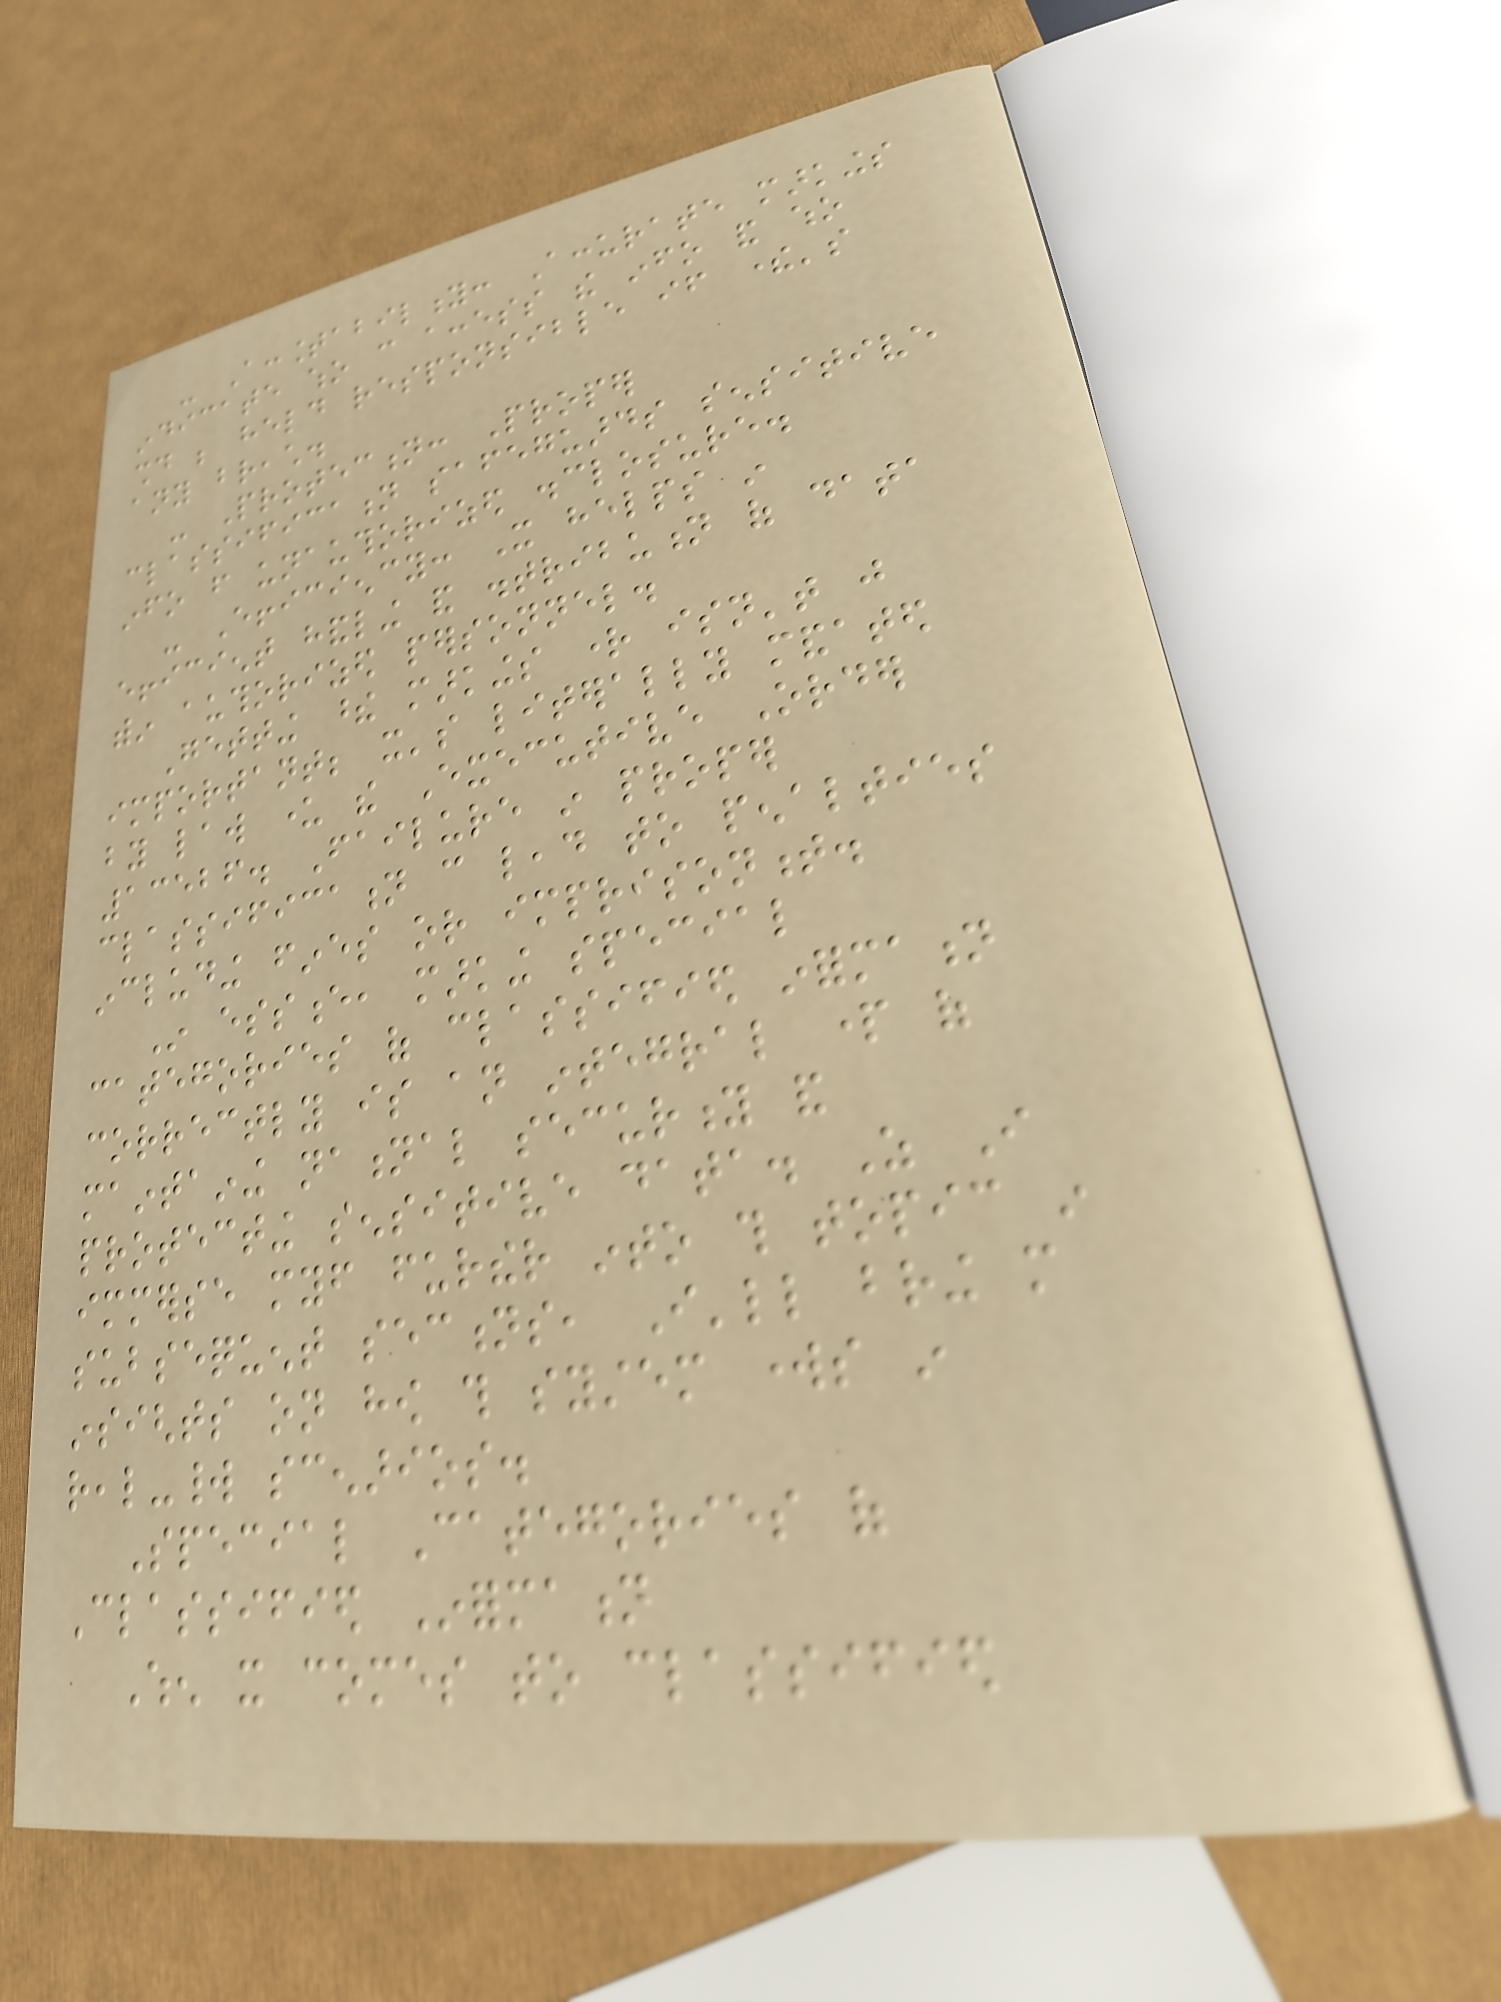- Accountability: Accurate markings
indicate who can access the info and who
should be held responsible if there's
any breach.
- Protection: Proper
classification safeguards sensitive
info from unauthorized disclosure.
- Efficiency: It helps in
efficient handling and distribution of data
within authorized personnel.
Getting these markings right isn't just
important; it's literally mandated
by law under the Executive Order
13526. Failure in proper
classification can lead to penalties
including fines or imprisonment.
In essence, marking special
categories of classified information
correctly is an integral part of
maintaining national security and
protecting sensitive data. As I
immerse myself further into this topic in
subsequent sections, I'll bring more
insights on how this system works in
real-world scenarios.
Special Categories of
Classified Information
When it comes to classified
